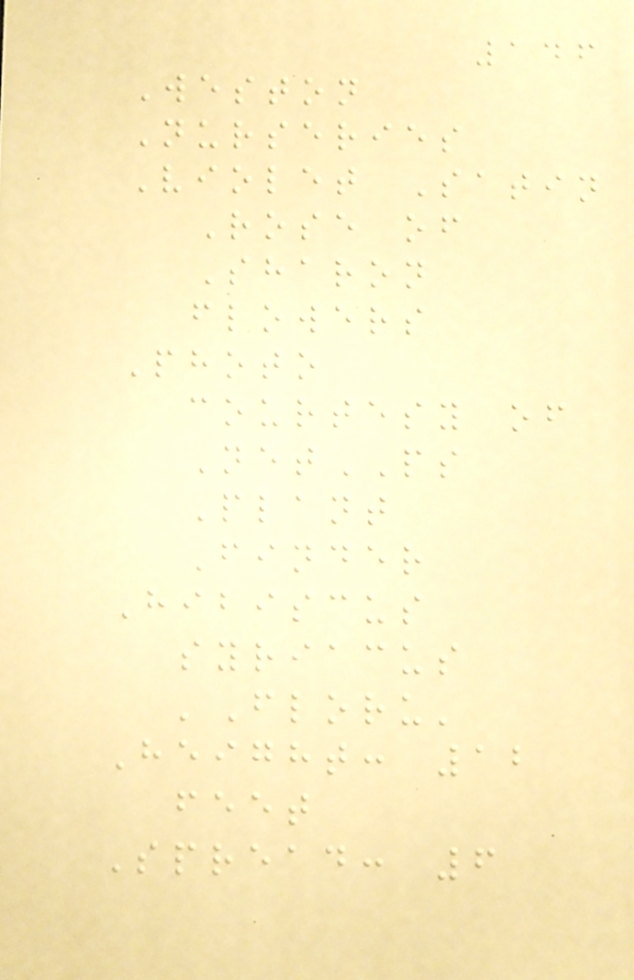146
Weston
Nurseries
Violet Satin
Rose of
Sharon
flowers
Photo
courtesy of
NetPS
Plant
Finder
Hibiscus
syriacus
'Floru'
Height: 12
feet
Spread: 6
